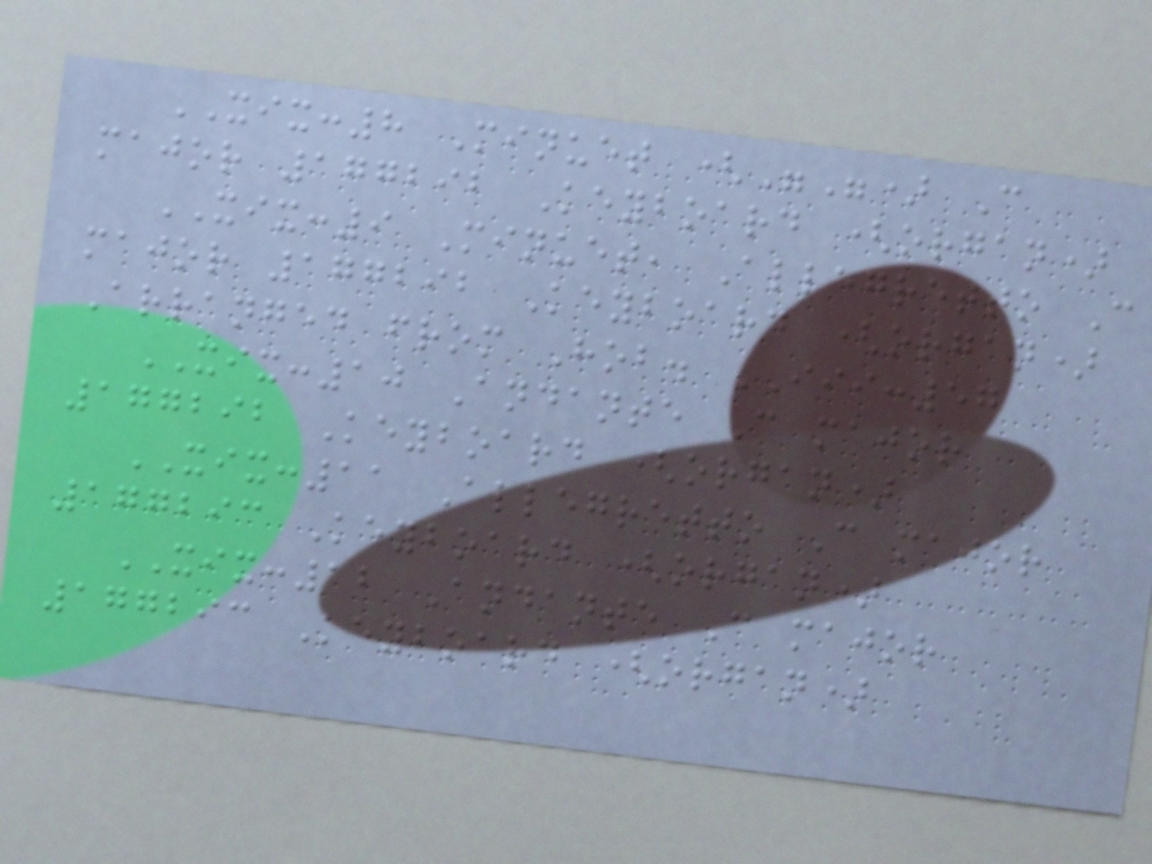XIX:8 Minuet ("") C
major 177292 Keyboard (organ)
XIX:9 Minuet, Allegretto C
major 177292 Keyboard (organ)
Arranged from Hob. III:57
XIX:10 Andante C major
177292 Keyboard (organ)
XIX:11 Allegretto C major
177293 Keyboard (organ)
XIX:12 Andante C major
177293 Keyboard (organ)
